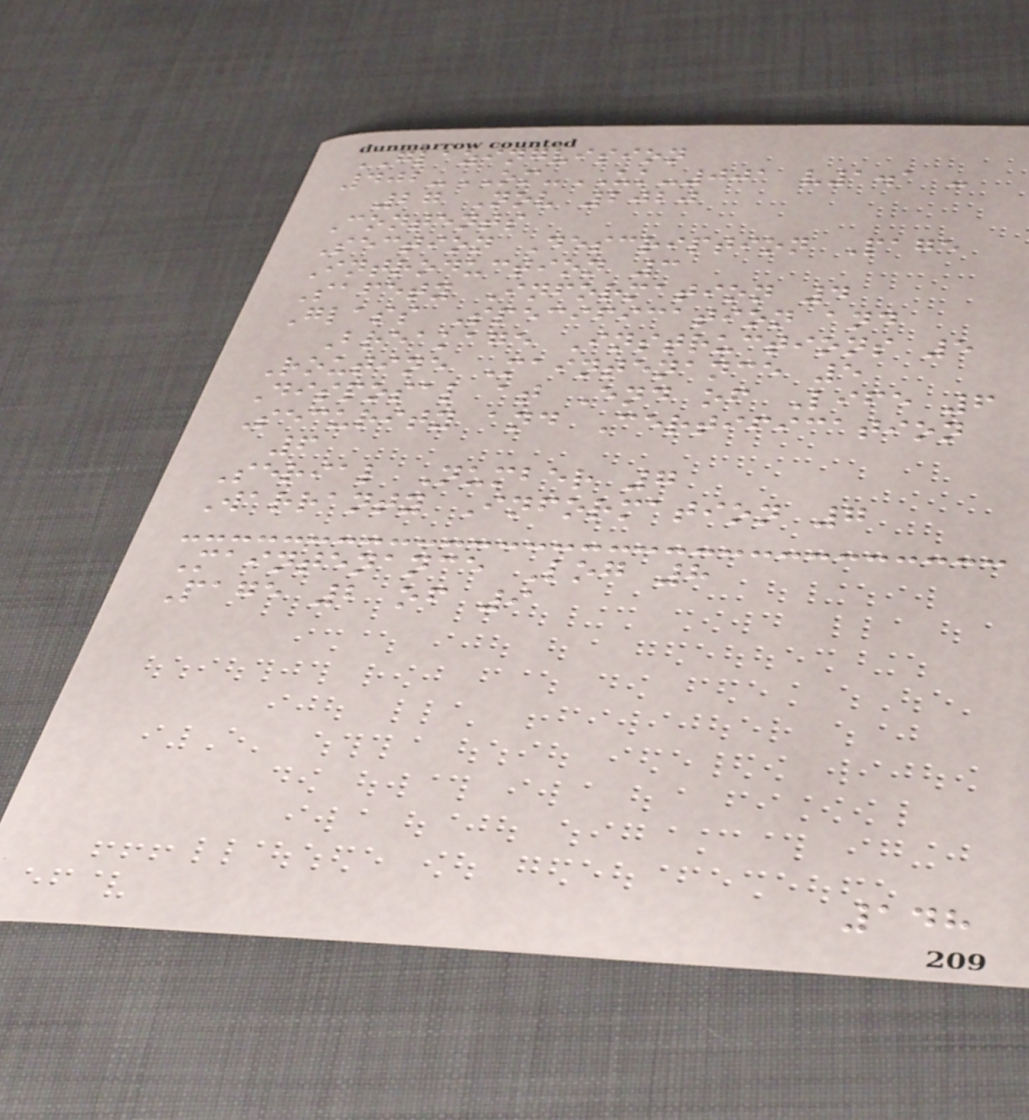GLAZINGVISION
402-OM-UK-001 v1.1 -
27 Nov 2020
Contents
Section Description Page
Introduction 3
Safety Information 4
Glass Specification and
Breakage Instructions 5
Routine Maintenance 5
Disposal at End of Life 6
Security and Certification
6
Serial Number 7
Warranty Information 7
Maintenance Log 8
Page 2 of 9
148
